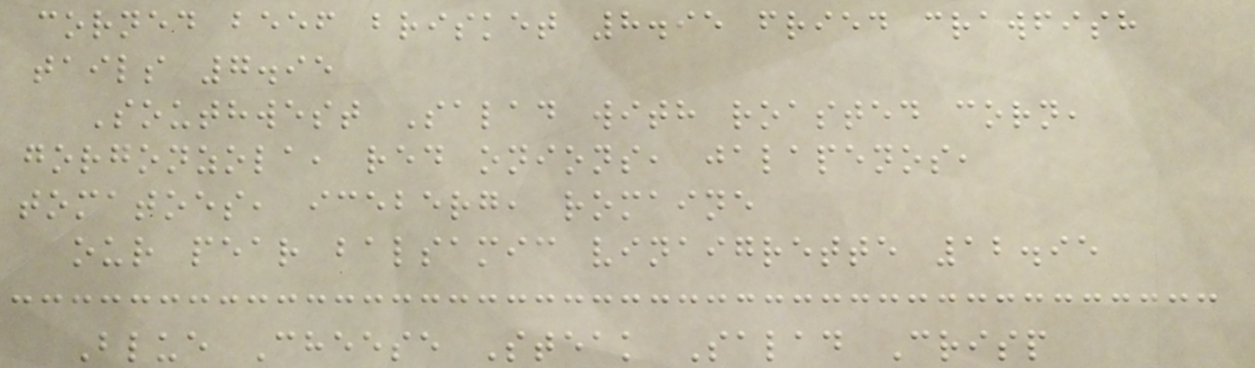corned beef brisket 8.95 fried crawfish
tails 7.95
Southwest Salad with roasted corn,
gorgonzola, red onions, jalapenos,
tomatoes, iceberg, romaine
our pear balsamic vinaigrette 12.95
Blue Cheese Steak Salad Crisp
